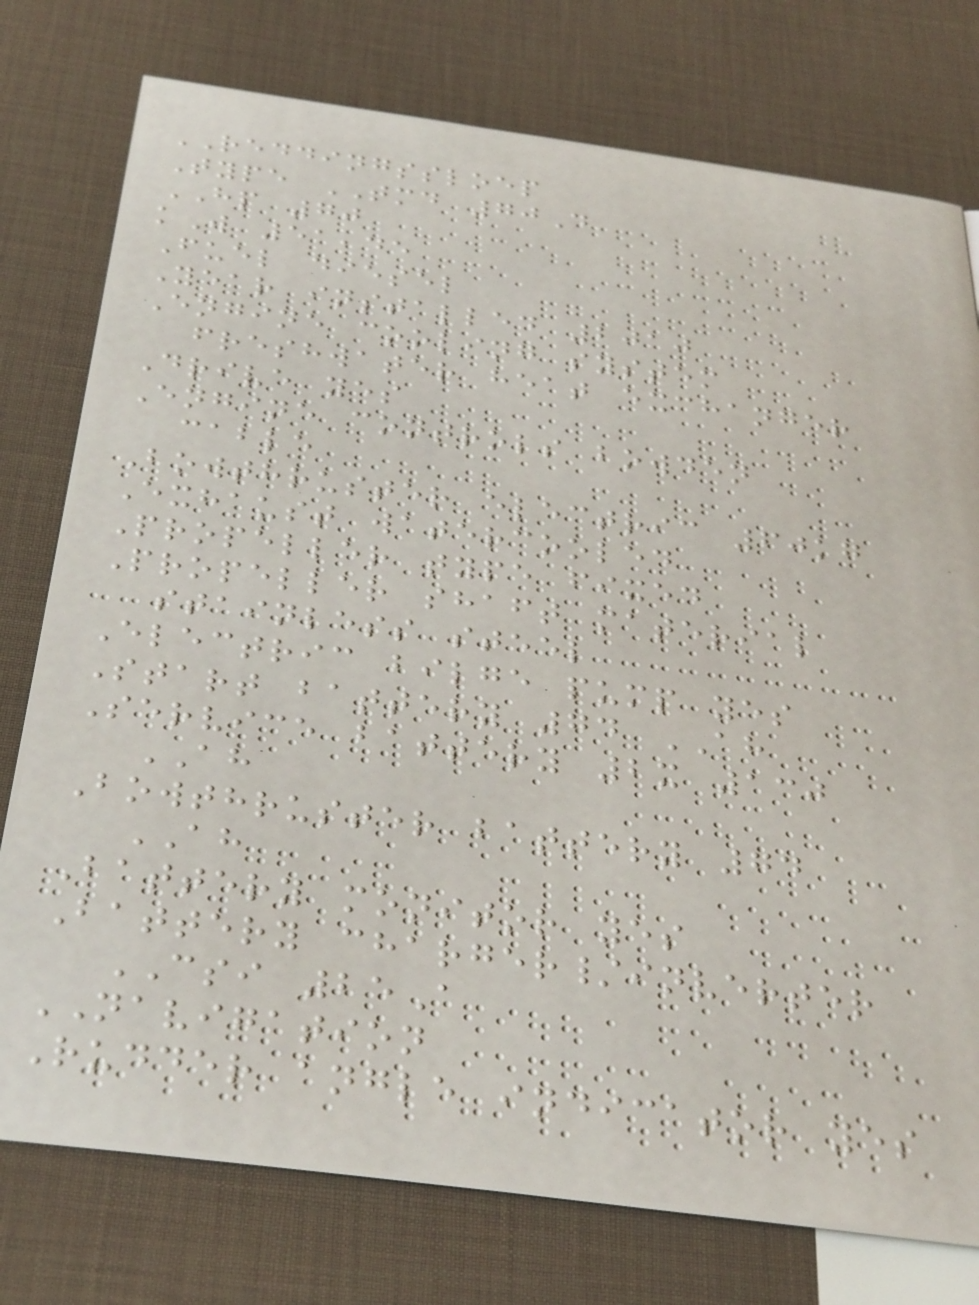REDDINGSSLOEP
Type TMD 70D
HP 70
kW 51,45
Fuel diesel
Year installed 2010
Engine cooling system
freshwater heat exchanger
Drive yes
Engine controls bowden
cable
Bowthruster electric 60kg
Exhaust watercooled
Propeller type fixed
Propeller shaft material
stainless steel
Electric bilge pump yes
Start battery 74 AH
Service battery 2x 130
AH
Bowthruster battery 74
AH
Battery monitor yes
Battery charger/inverter
CSI 25A
NAVIGATION
Rudder angle indicator yes
